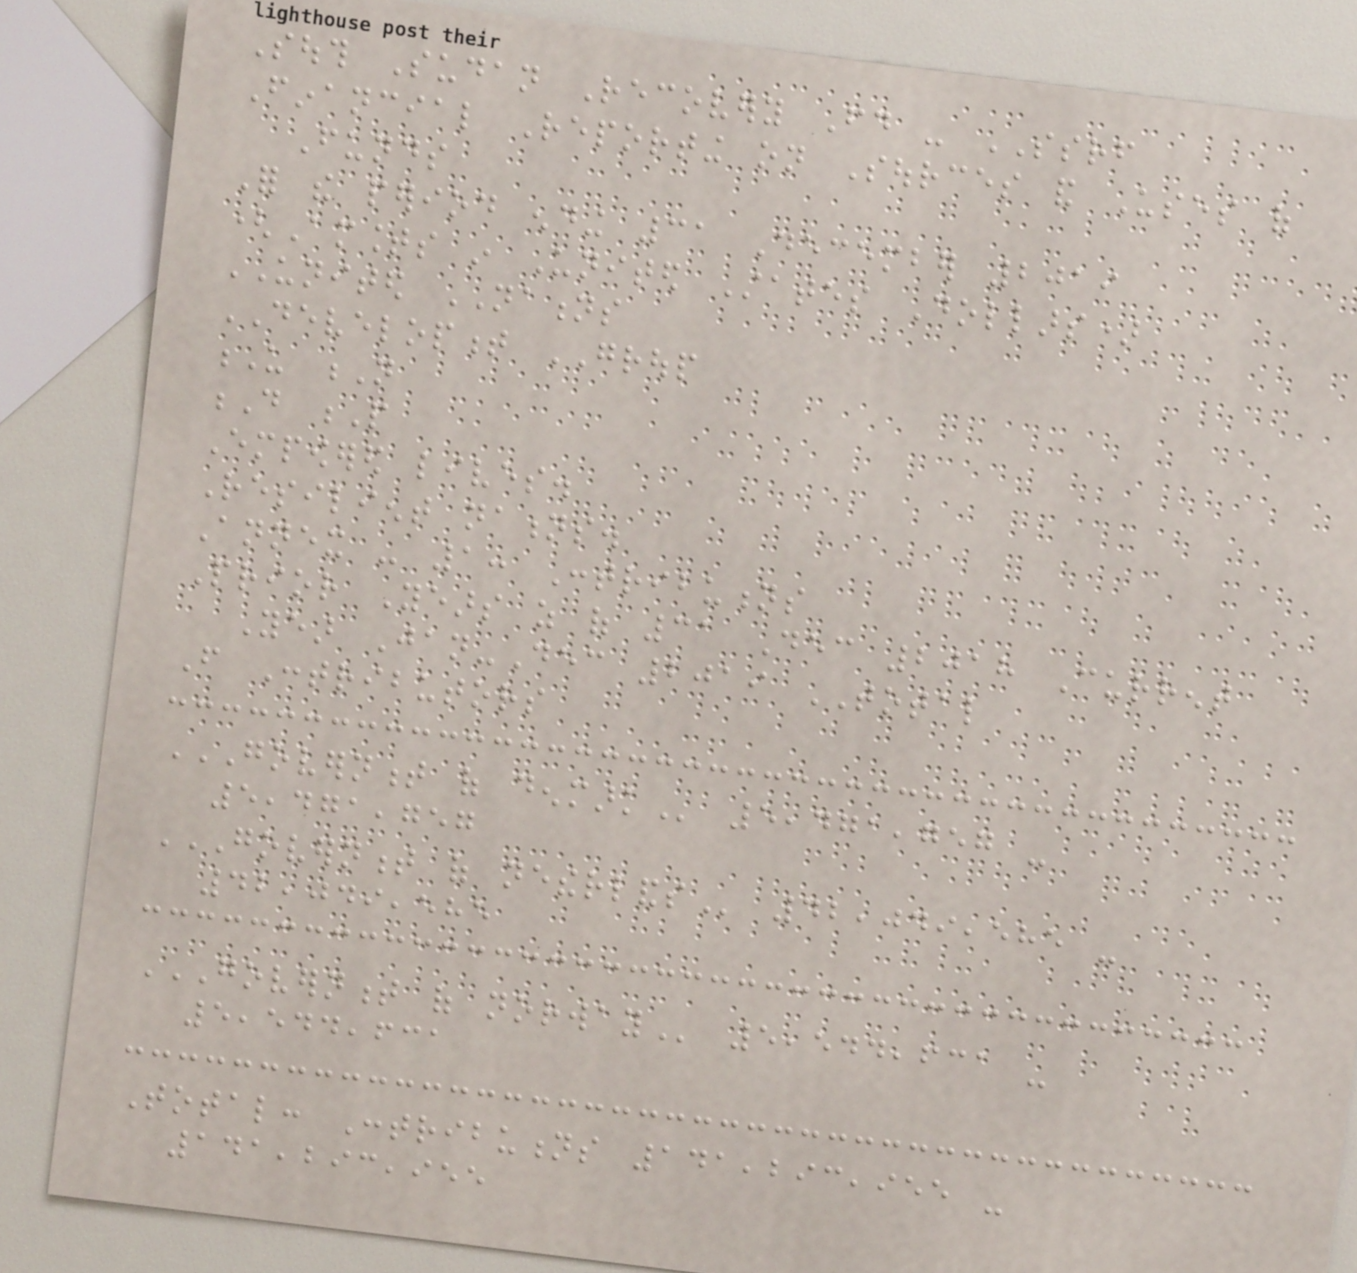South Sudan Recovery Fd - SSRF
Financial Reporting on Sources and Uses of
Funds
For the period ending 31 December 2019
(Amounts in United States Dollars)
UNITED NATIONS
DEVELOPMENT GROUP
U N
D P
Empowered lives.
Resilient nations.
Annex - 1: Contributions
Prior Years as of 31 Dec 2018 Current
Year Jan-Dec 2019 TOTAL
From Contributors
GOVERNMENT OF DENMARK 5,471,757 -
5,471,757
GOVERNMENT OF NETHERLANDS 42,049,585 -
42,049,585
GOVERNMENT OF NORWAY 5,544,631 -
5,544,631
Total: Contributions 141,293,955 -
141,293,955
